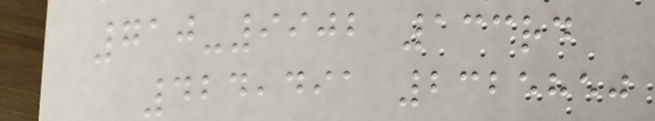710-9902 133rd
424,491 2325850
